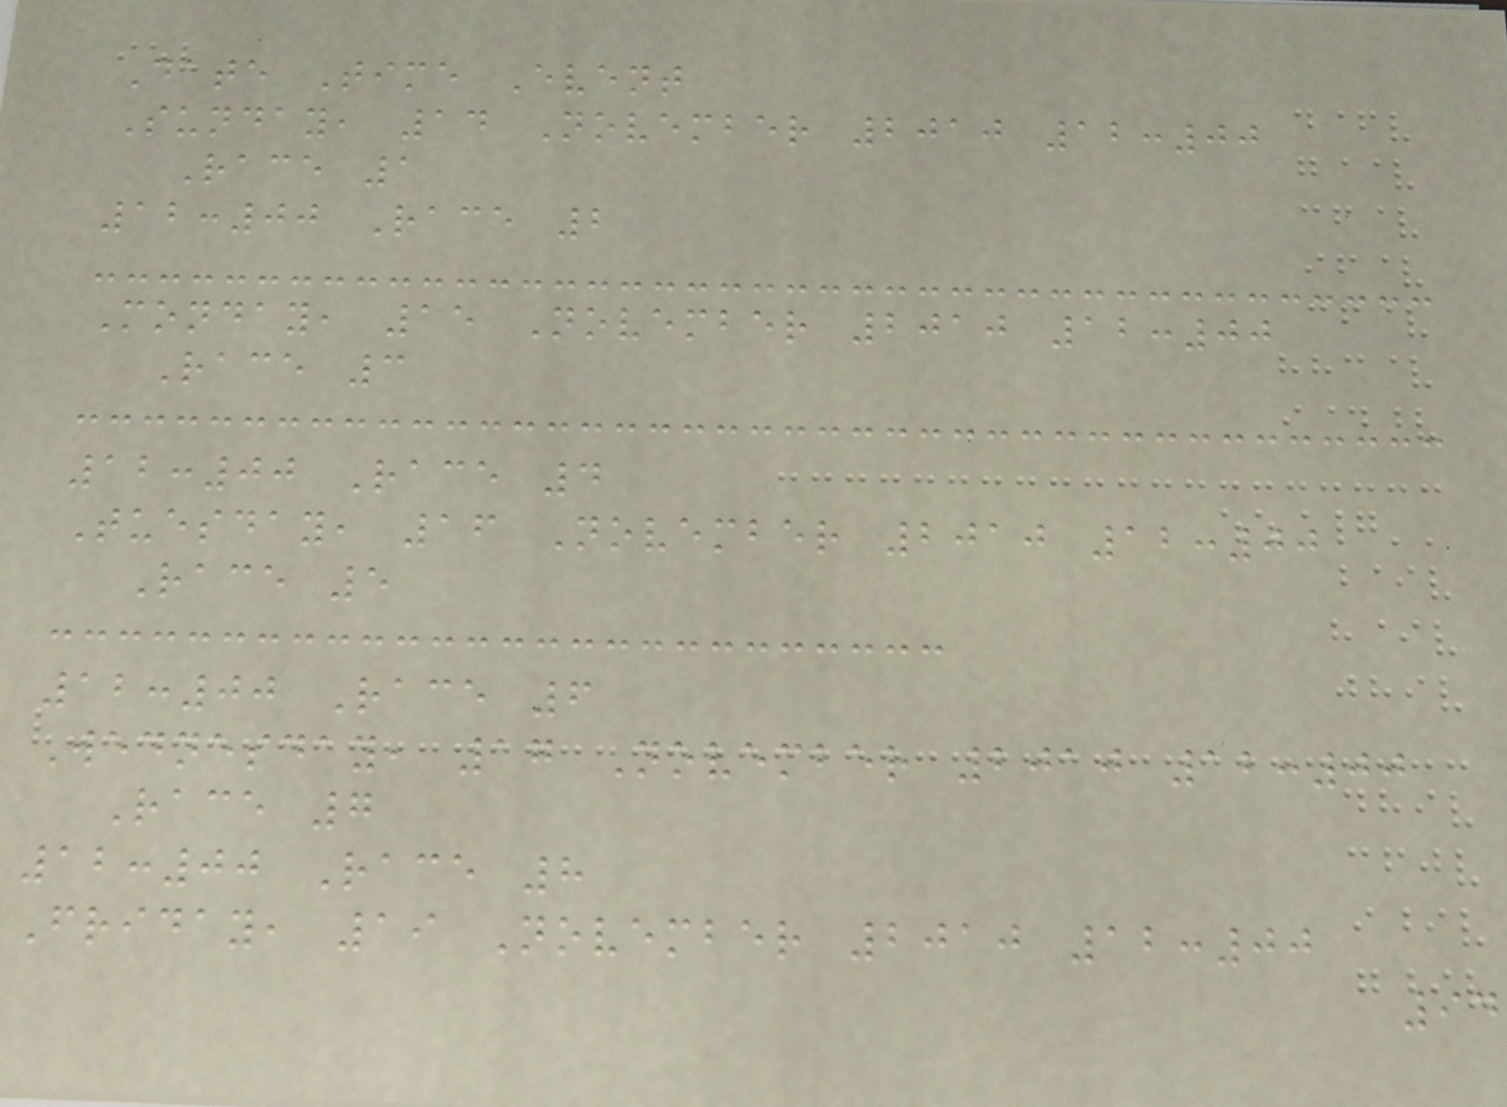Date Time Event
Sunday, 14 November 2010 12:00
Race 1
12:00 Race 2
Monday, 15 November 2010 12:00
Race 3
12:00 Race 4
Tuesday, 16 November 2010 12:00
Race 5
12:00 Race 6
Wednesday, 17 November 2010 12:00
Race 7
12:00 Race 8
Friday, 19 November 2010 12:00
94
